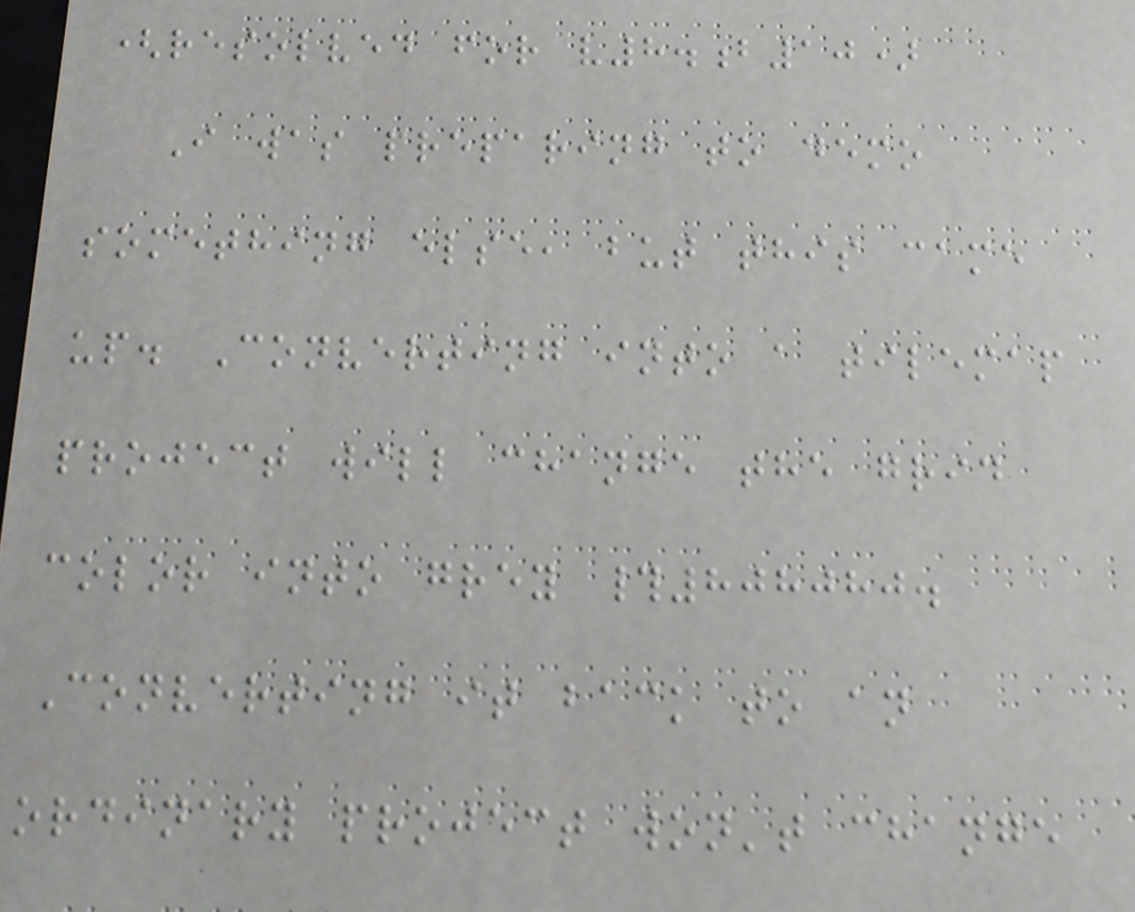(resolved for v8.b10)
I was preparing to demo
something else, but this came
up. Converting into a tilemap
project will change the grid
color into grey #808080.
Converting it back to an
ordinary project won't change
